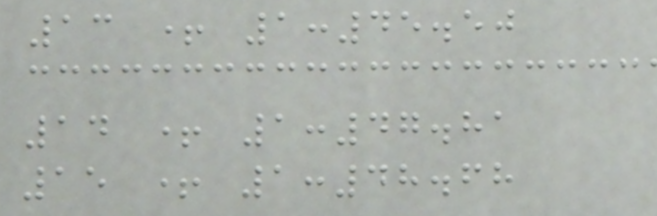13 + 1:45.50
14 + 1:47.81
15 + 1:48.68
